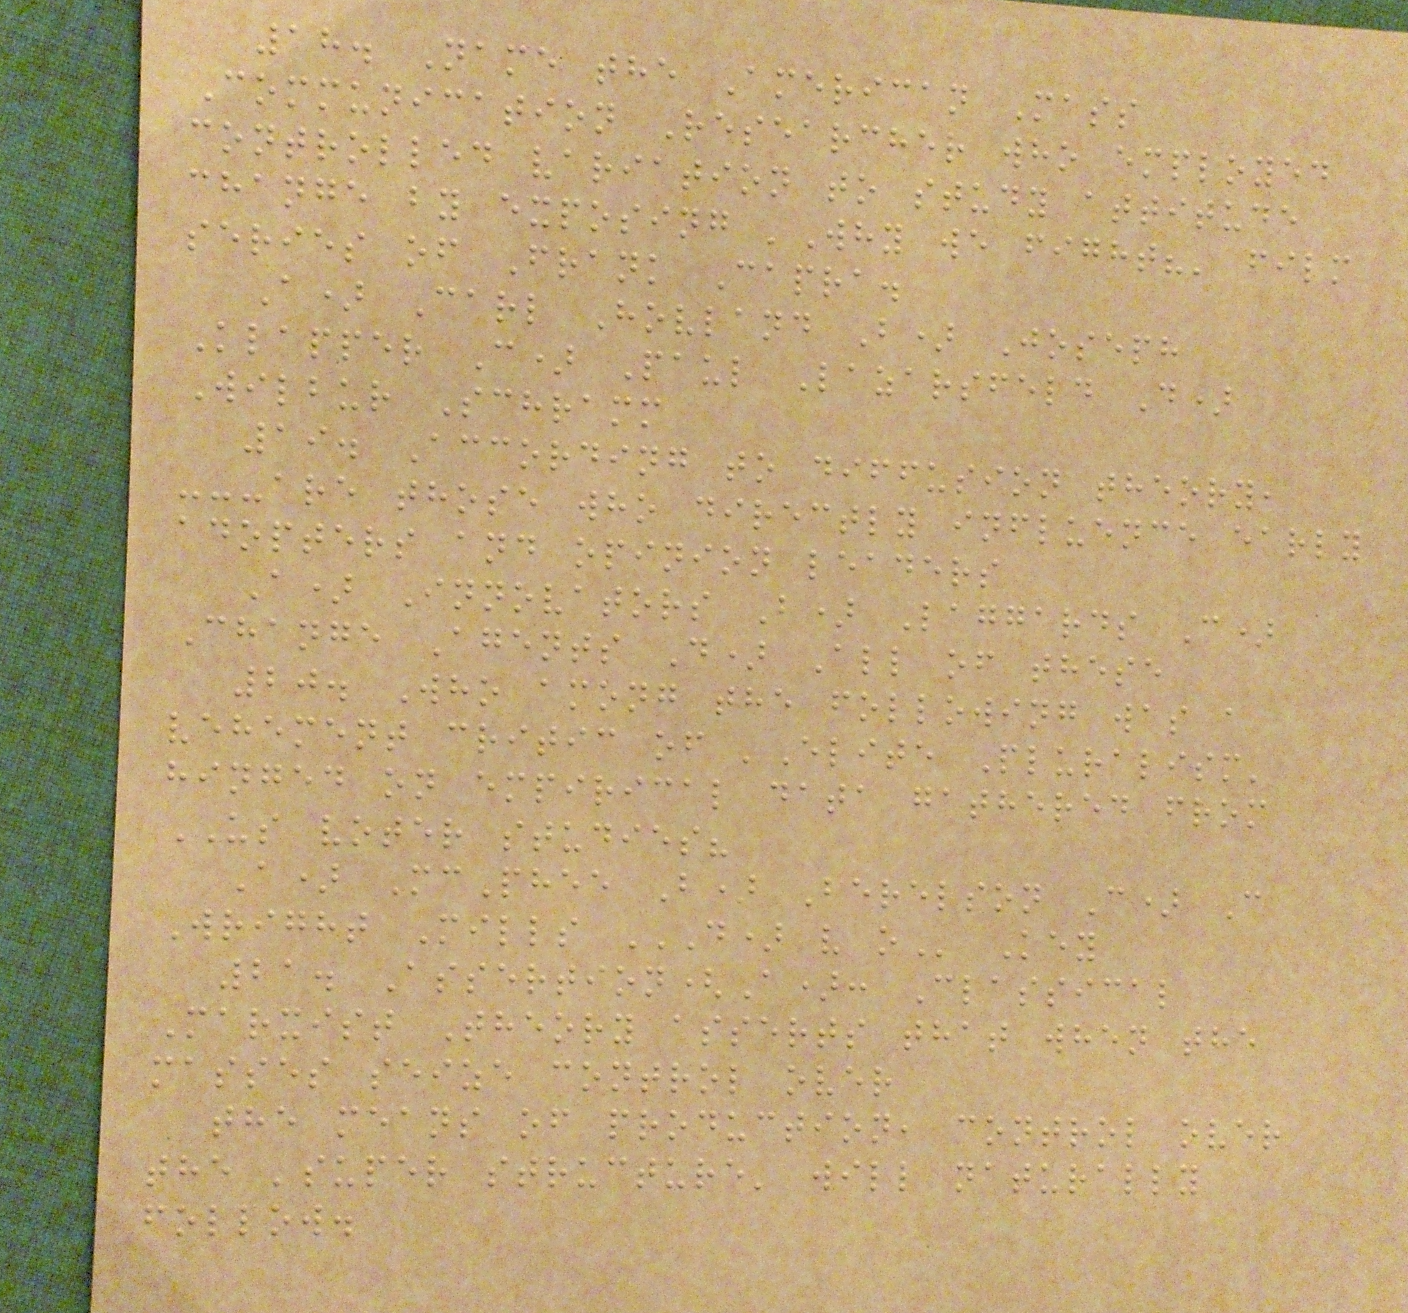18. Name the American Mass
Communication Researcher who employed
controlled variation to study attitude
change by exposing 'Why we fight?' film
series of Frank Capra.
A) Carl Hovland B) Joseph
Klapper C) Paul Lazarsfeld D)
Wilbur Schramm
19. According to diffusion theory,
---are those who directly influence early
adopters and opinion leaders
A) Innovators B) Laggards C)
Change Agents D) All of these
20. Who among the following was a
vehement critic of 'Elite Pluralism'
hinged on empirical data gathered from
US voter studies?
A) McPhee B) Berelson C) C
Wright Mills D) V O Key
21. Assertion(A): Classical
Marxist Theory asserts that when the
masses seize control over
the means of production, control over
the 'super structure' will naturally
follow.
